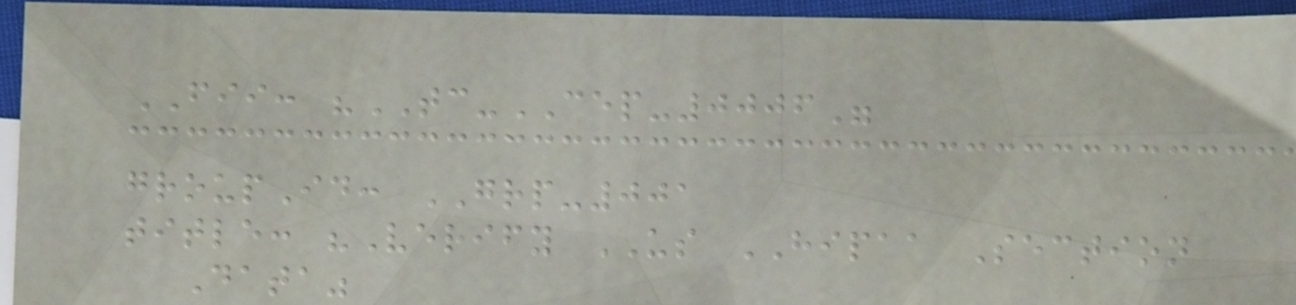FII: "TC-CEP-0006"
groupId: GRP-001
title: "Verify US HIPAA Section
Data"
